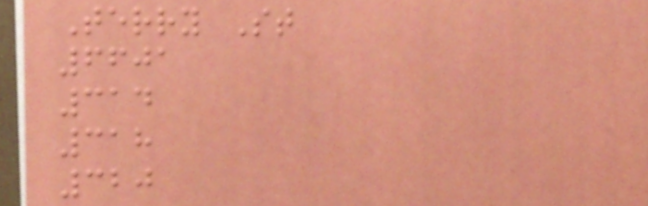Terry St
6601
314
318
320
